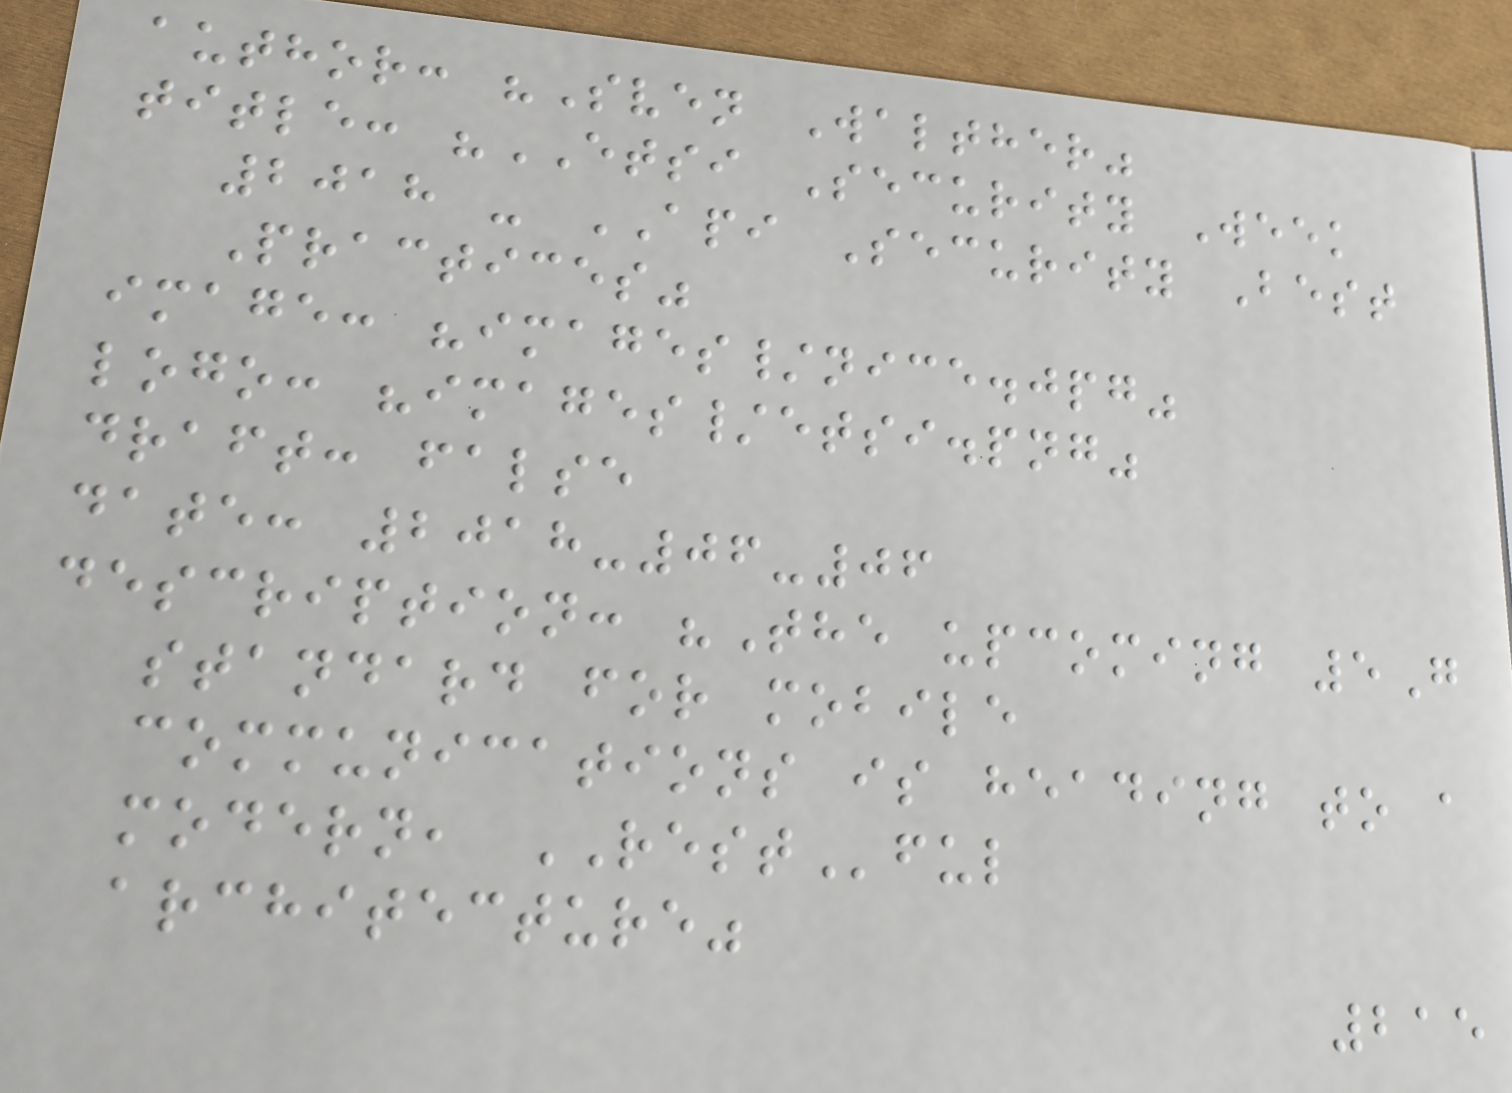author: "Sven Walther"
title: "ETSI Security Week
2018 - API Security Best
Practices"
image: "images/nice.jpg"
logo: "images/etsi.png"
draft: false
date: 2018-06-06
description: "The upcoming 5G
standard for mobile
communications is heading to a
modern, RESTful
architecture"
215
